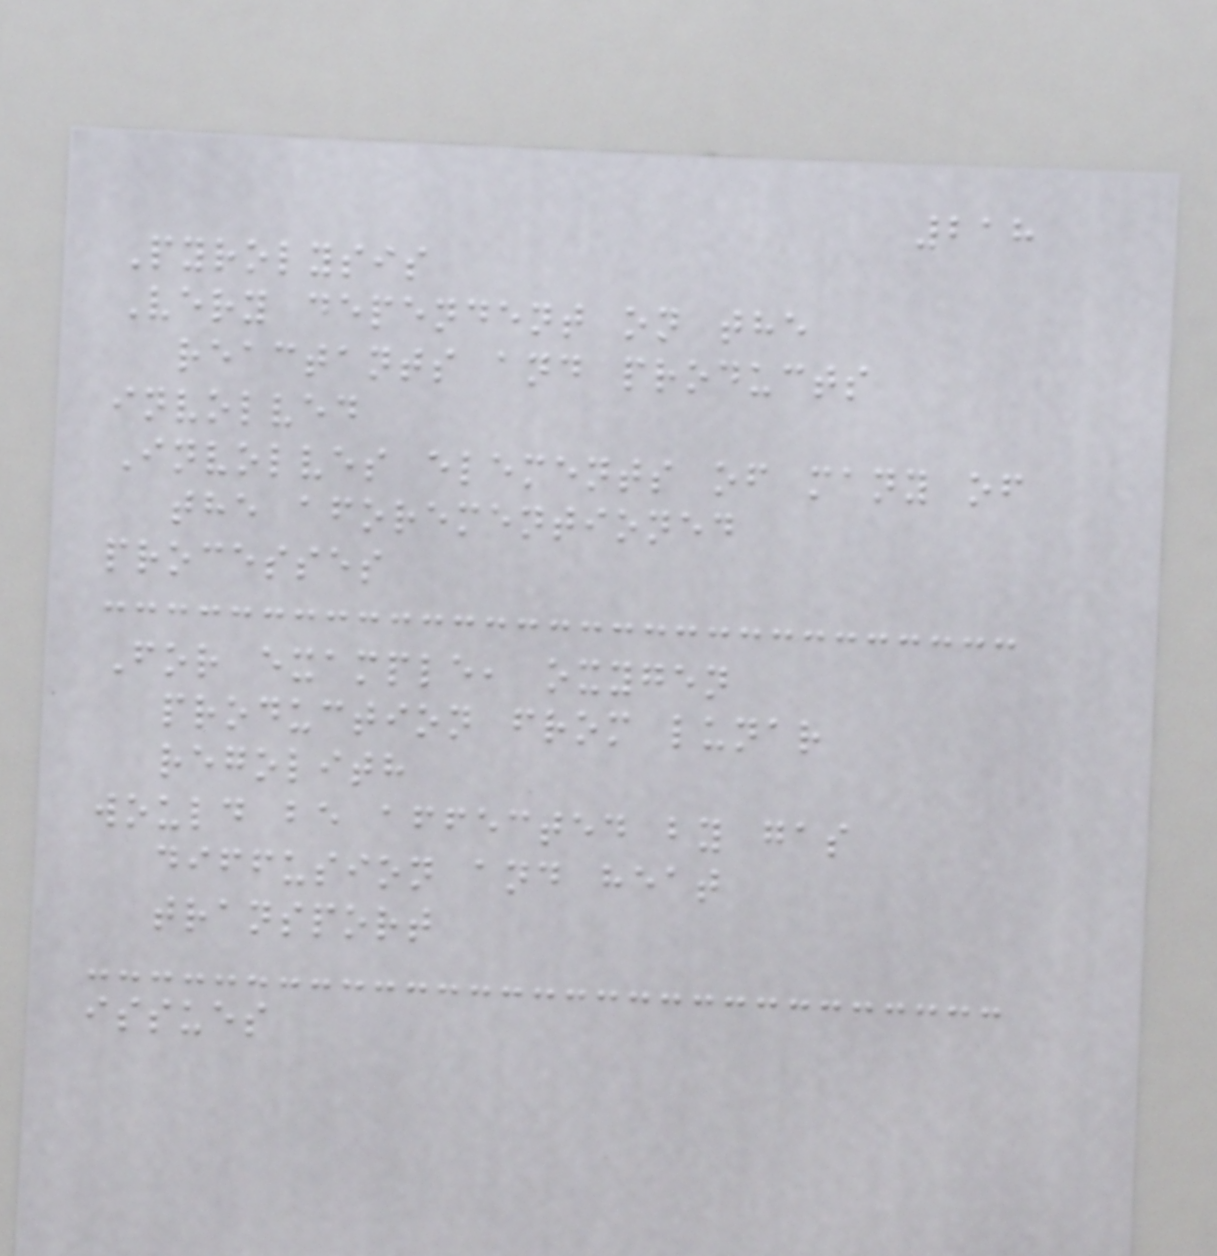218
Pyrolysis
Very dependent on the
reactants and products
involved
Involves elements of many of
the aforementioned
processes
For example, oxygen
production from lunar
regolith
would be affected by gas
diffusion and heat
transport
issues
